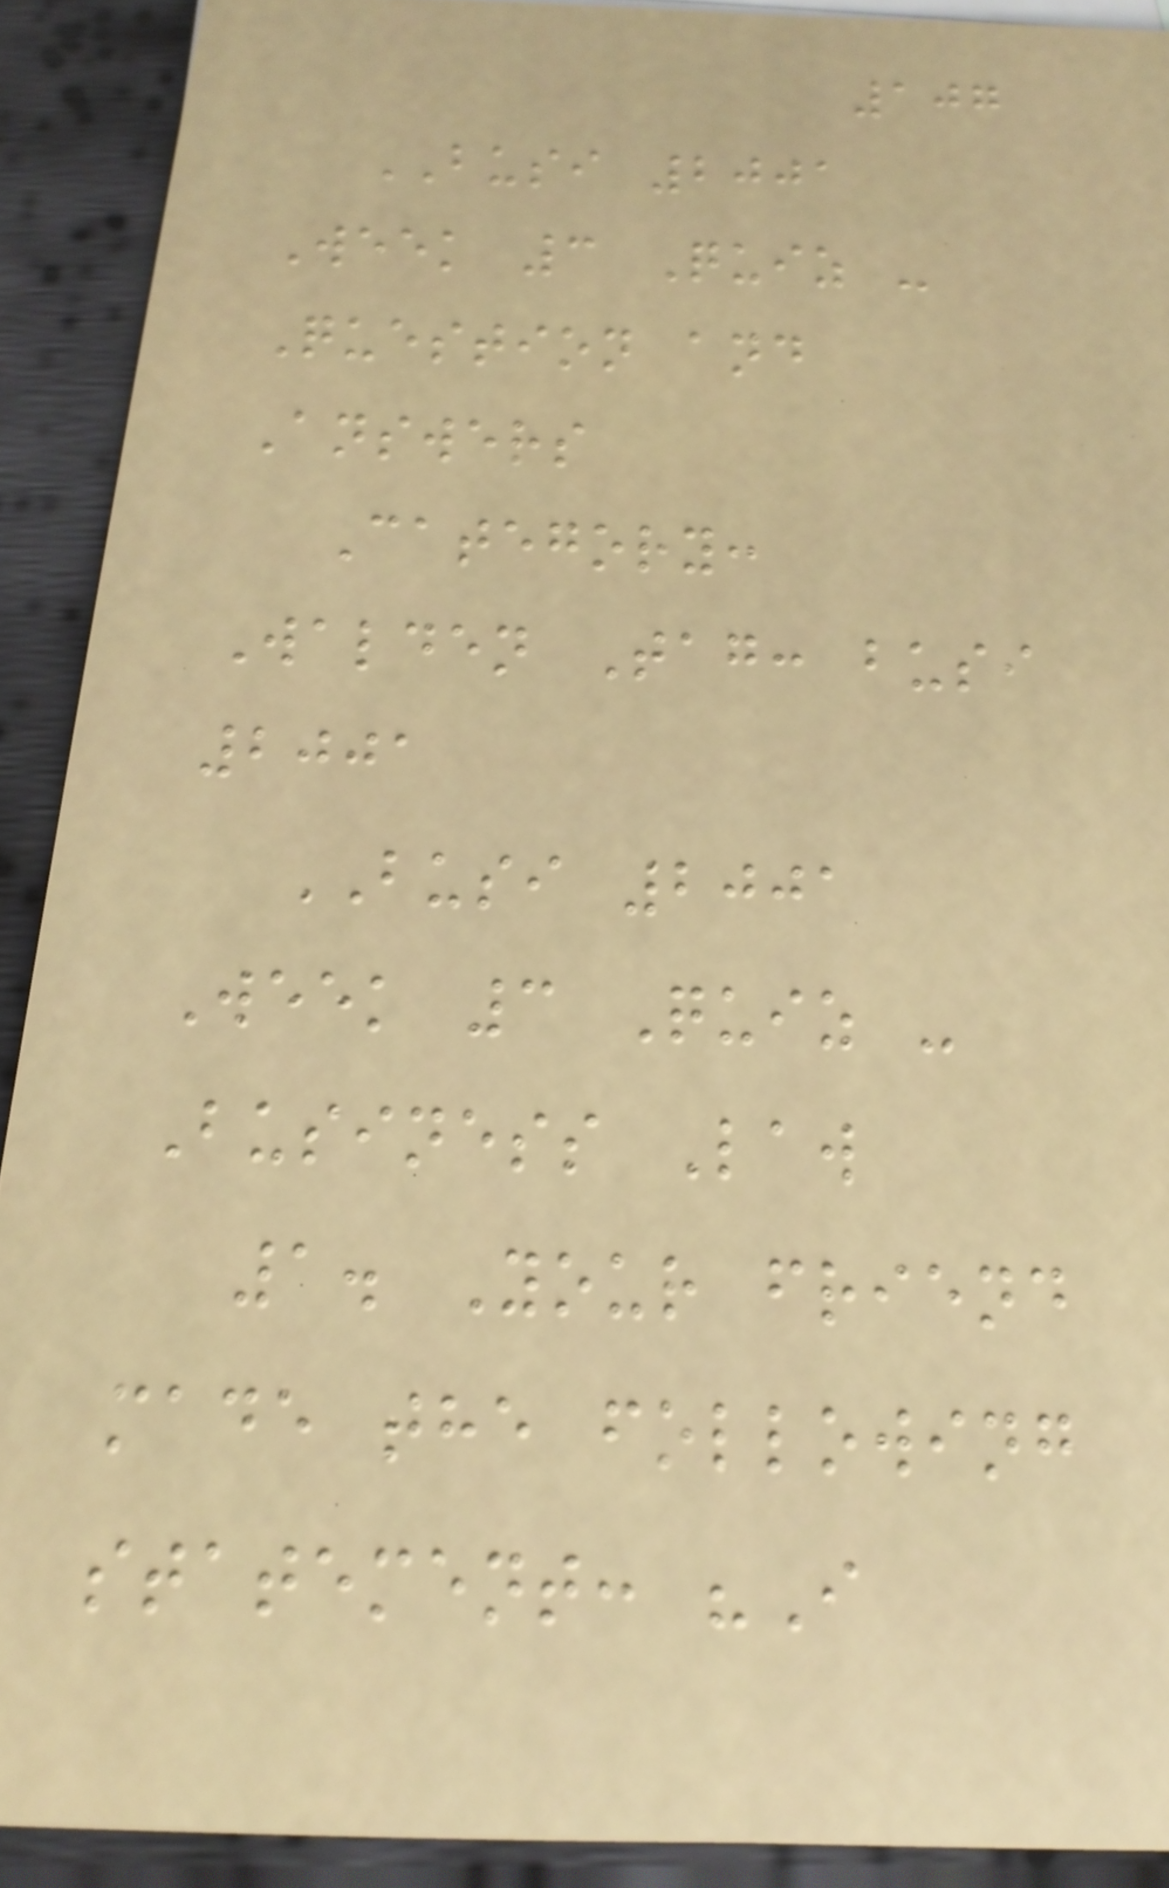107
BUSI 2001
Week 3 Quiz -
Question and
Answers
Category:
Walden Tag: busi
2001
BUSI 2001
Week 3 Quiz -
Business Law
1. Your friend
made the following
statement: "I
